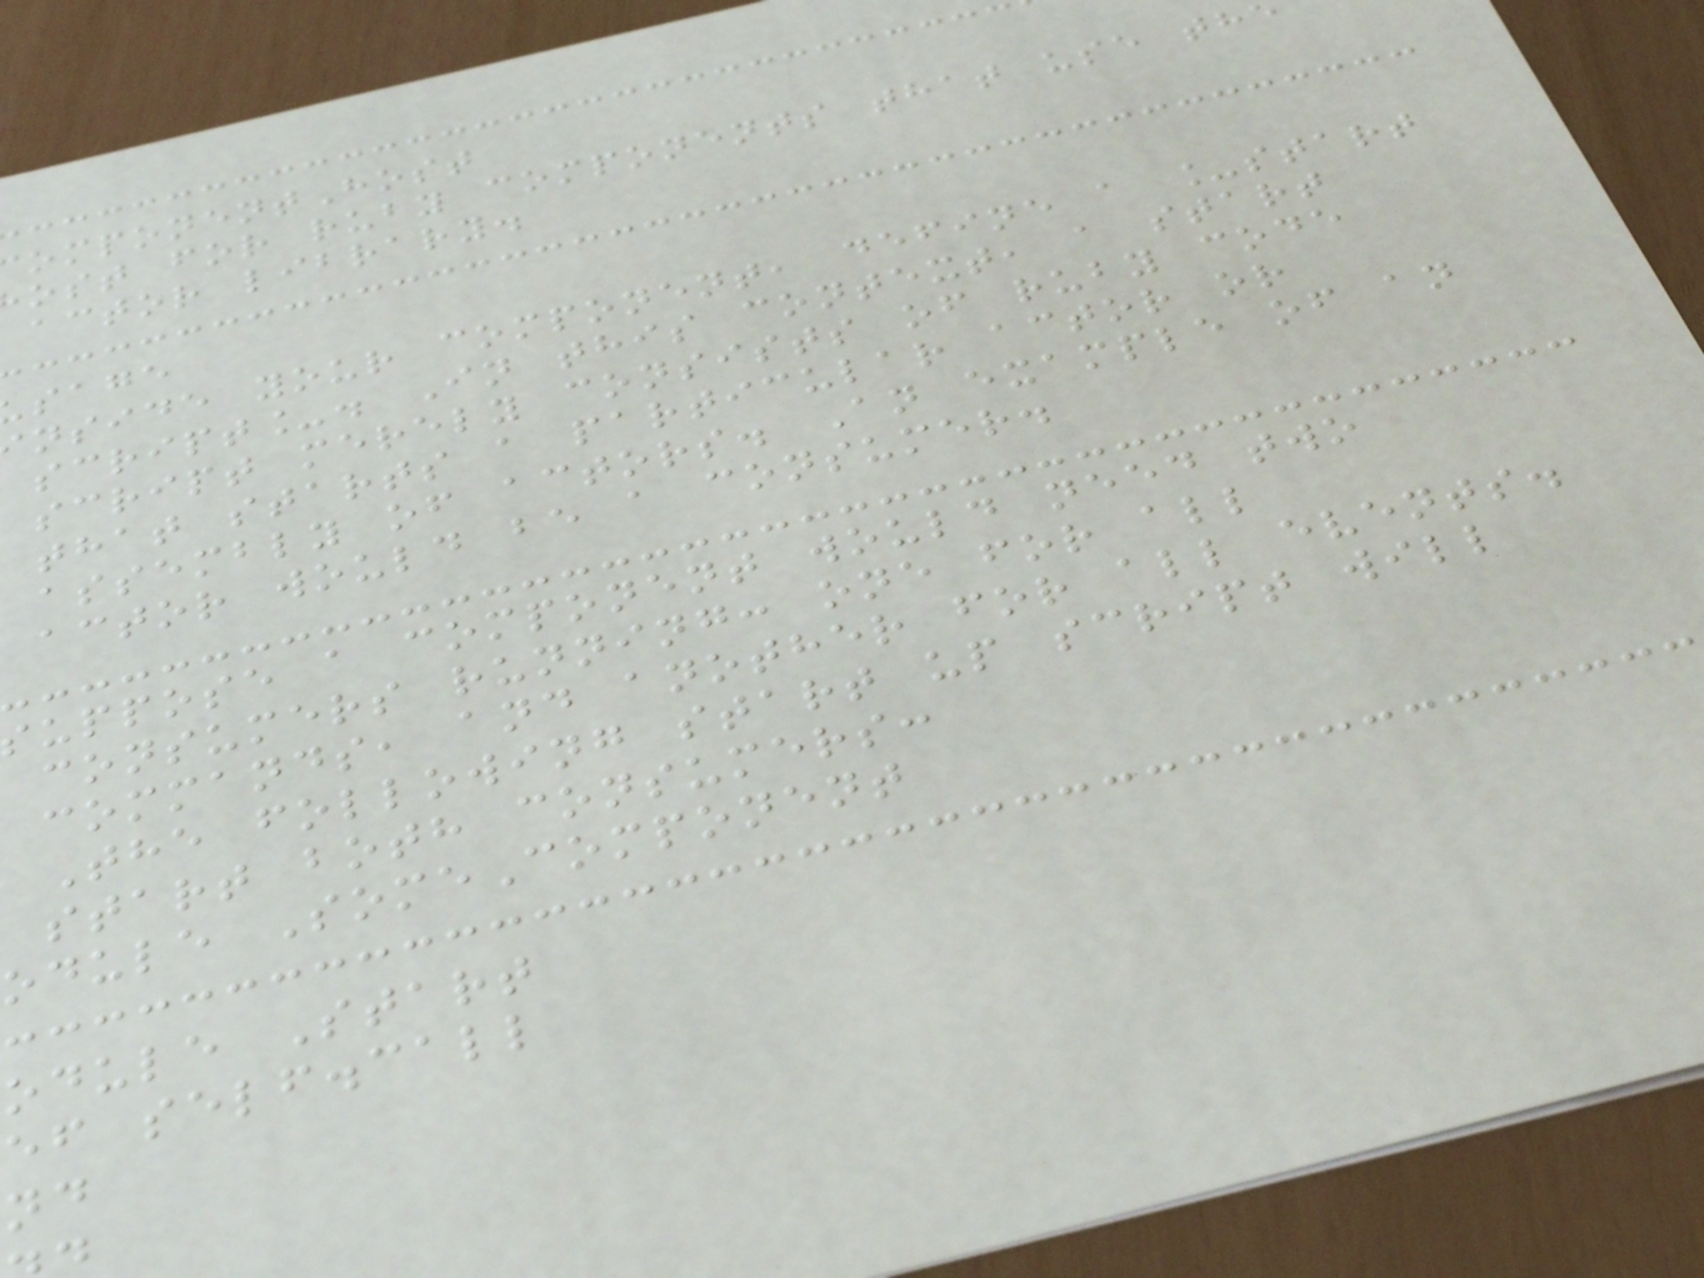omponentHost
ost for ruby components that use th
actor library.
sage
nside your component, define a _start
script_. In this context, a start
script merely consists of ruby code
that starts a particular actor or
assembly of actors. An example of an
actor would be a consumer.
suppose a component would need two
consumers running: one for all
commands, and another for all events.
The following start up script will
start both consumers:
odule SomeComponent
odule Start
ef self.call
